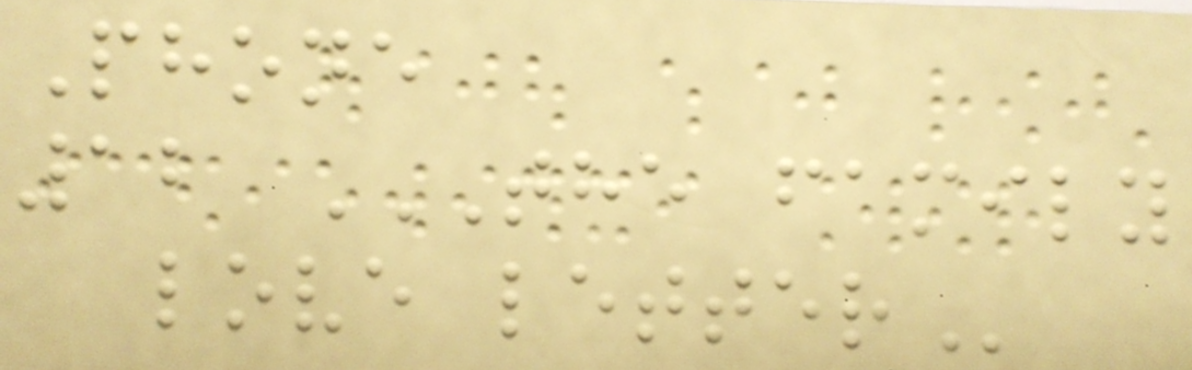Phone
12 THE FAMILY
LOVE LETTER
